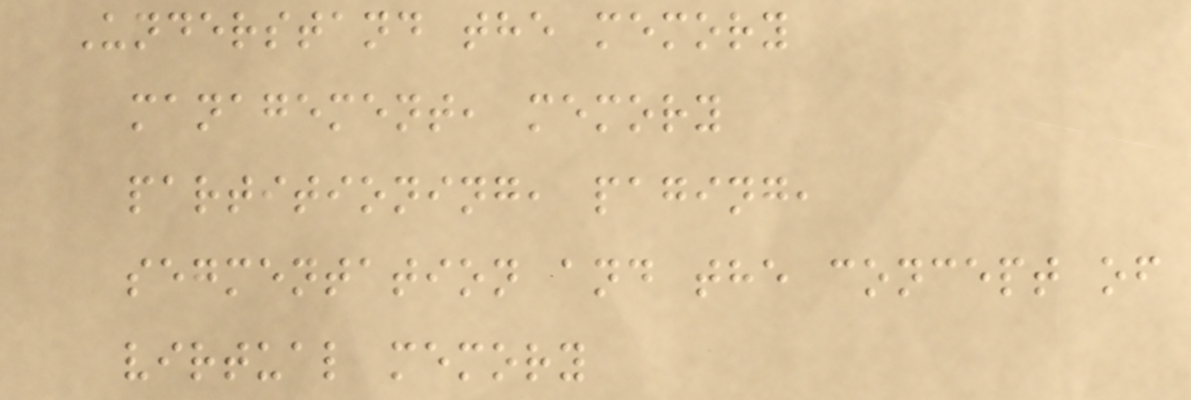Understand the memory
management, memory
partitioning, paging,
segmentation and the concept of
virtual memory
